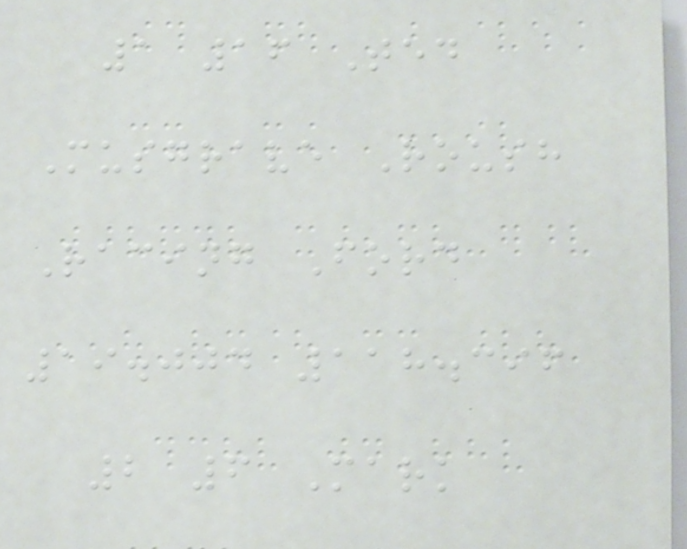1 16 Ted
Musgrave Roush
Racing Ford
19.004 118.396
2 6 Mark
